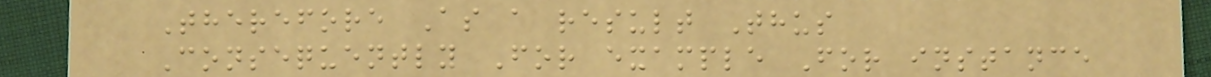Therefore As a result Thus
Consequently For example For instance
